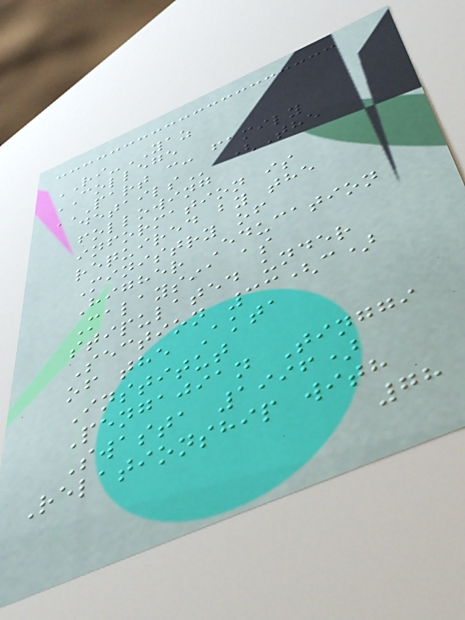RI-YAZ
COLLEGE
PART C: FAMILY
DETAILS (The
following
information is
required by the
Ministry of
Higher Education
Malaysia as
stipulated under
Section 33(c)
of the Akta
Institut
Pengajian Tinggi
Swasta 1996)
Relationship with
78
